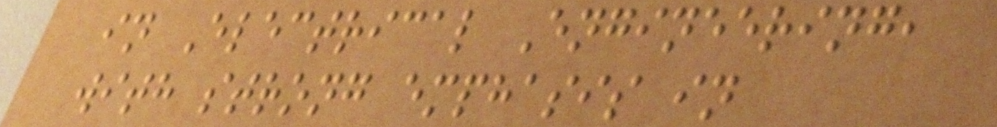in Electrical Engineering,
with strong emphasis in
